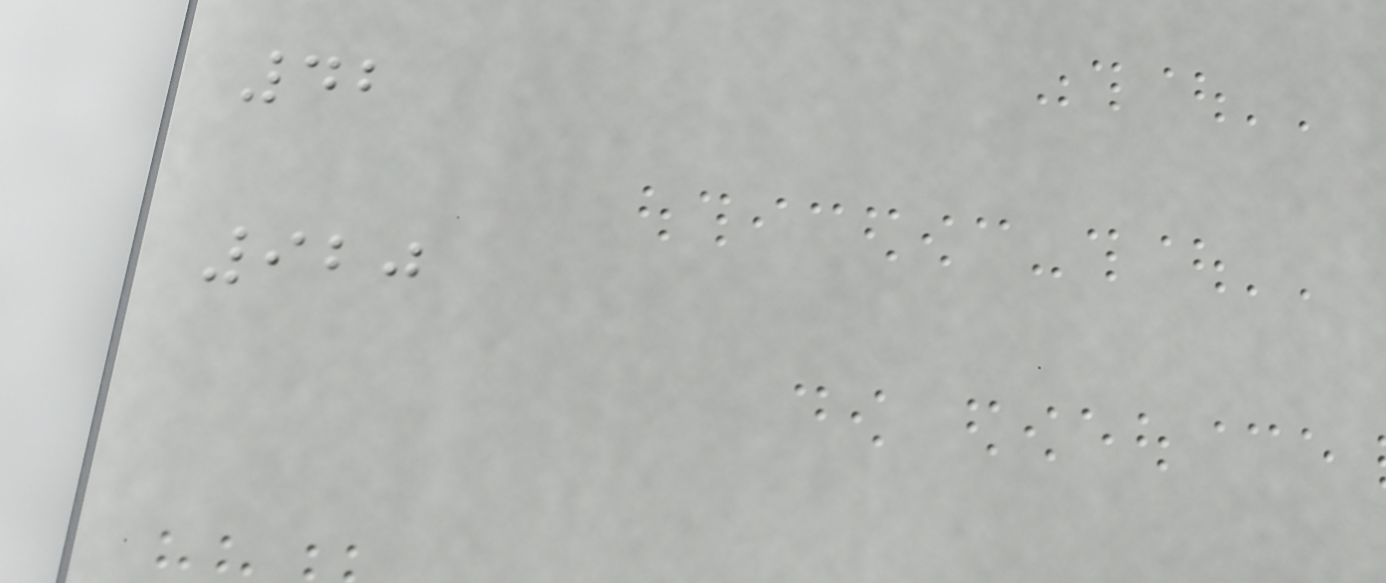42
920
